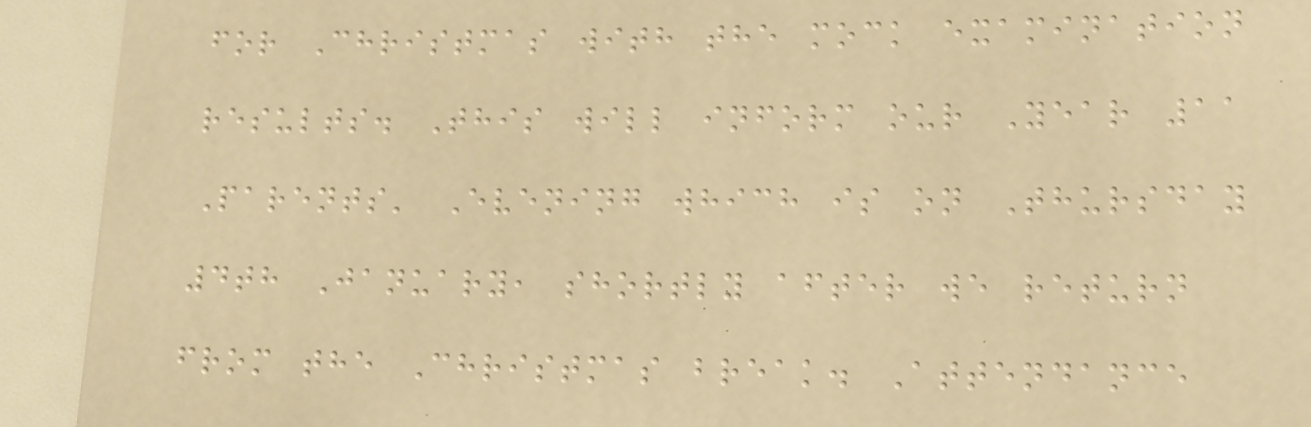for Christmas with the mock examination
results. This will inform our Year 11
Parents' Evening which is on Thursday
4th January, shortly after we return
from the Christmas break. Attendance
